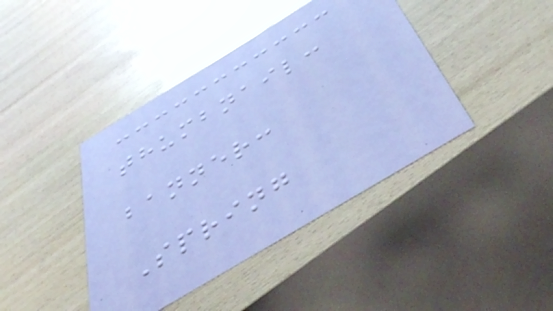thumbnail:
banner:
Spring
